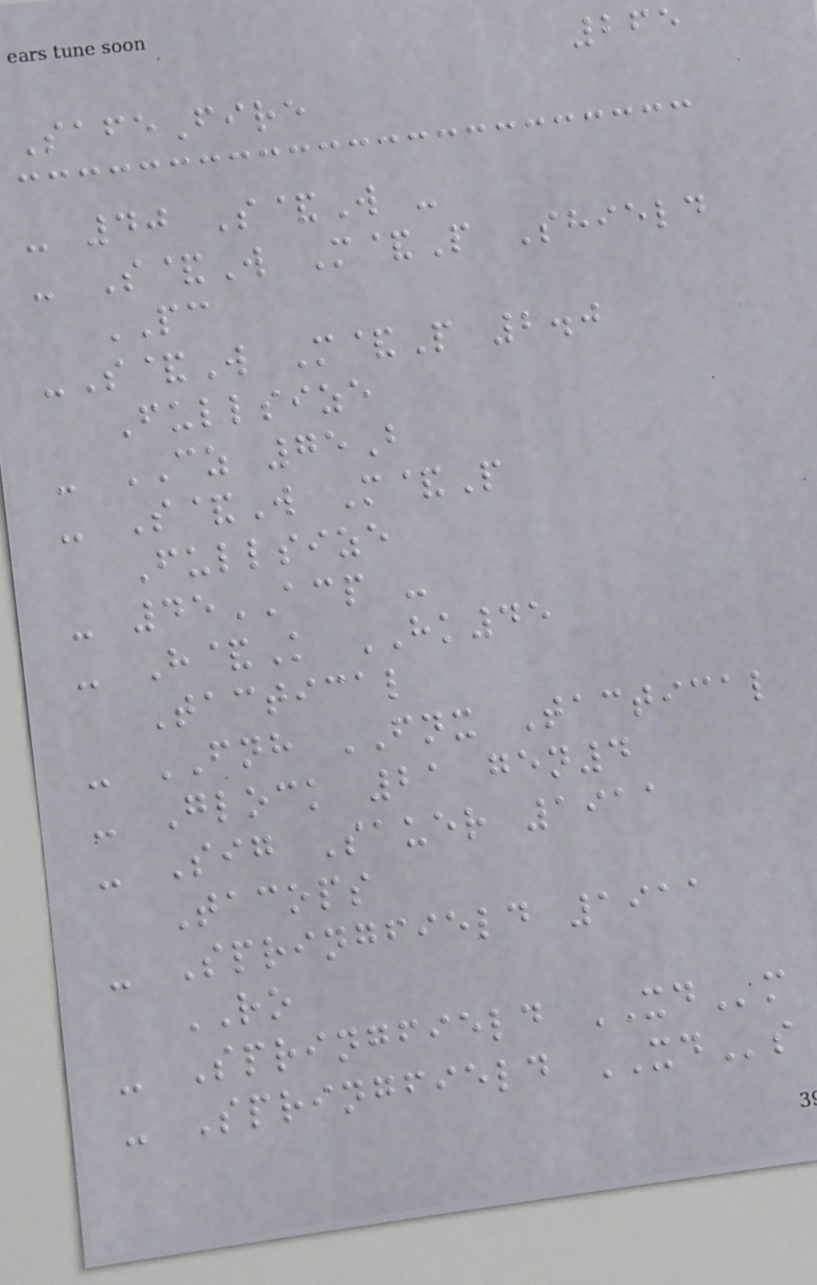265
SafeFire
- 40 S&W -
- S&W M&P Shield
PC
-S&W M&P 2.0
Fullsize
- CZ 75B
- S&W M&P
Fullsize
- 45ACP -
- H&K HK45
Tactical
- FNH FNX Tactical
- Glock 21 gen4
- Sig Sauer 1911
Tacops
- Springfield 1911
RO
- Springfield XDm
- Springfield XDs
